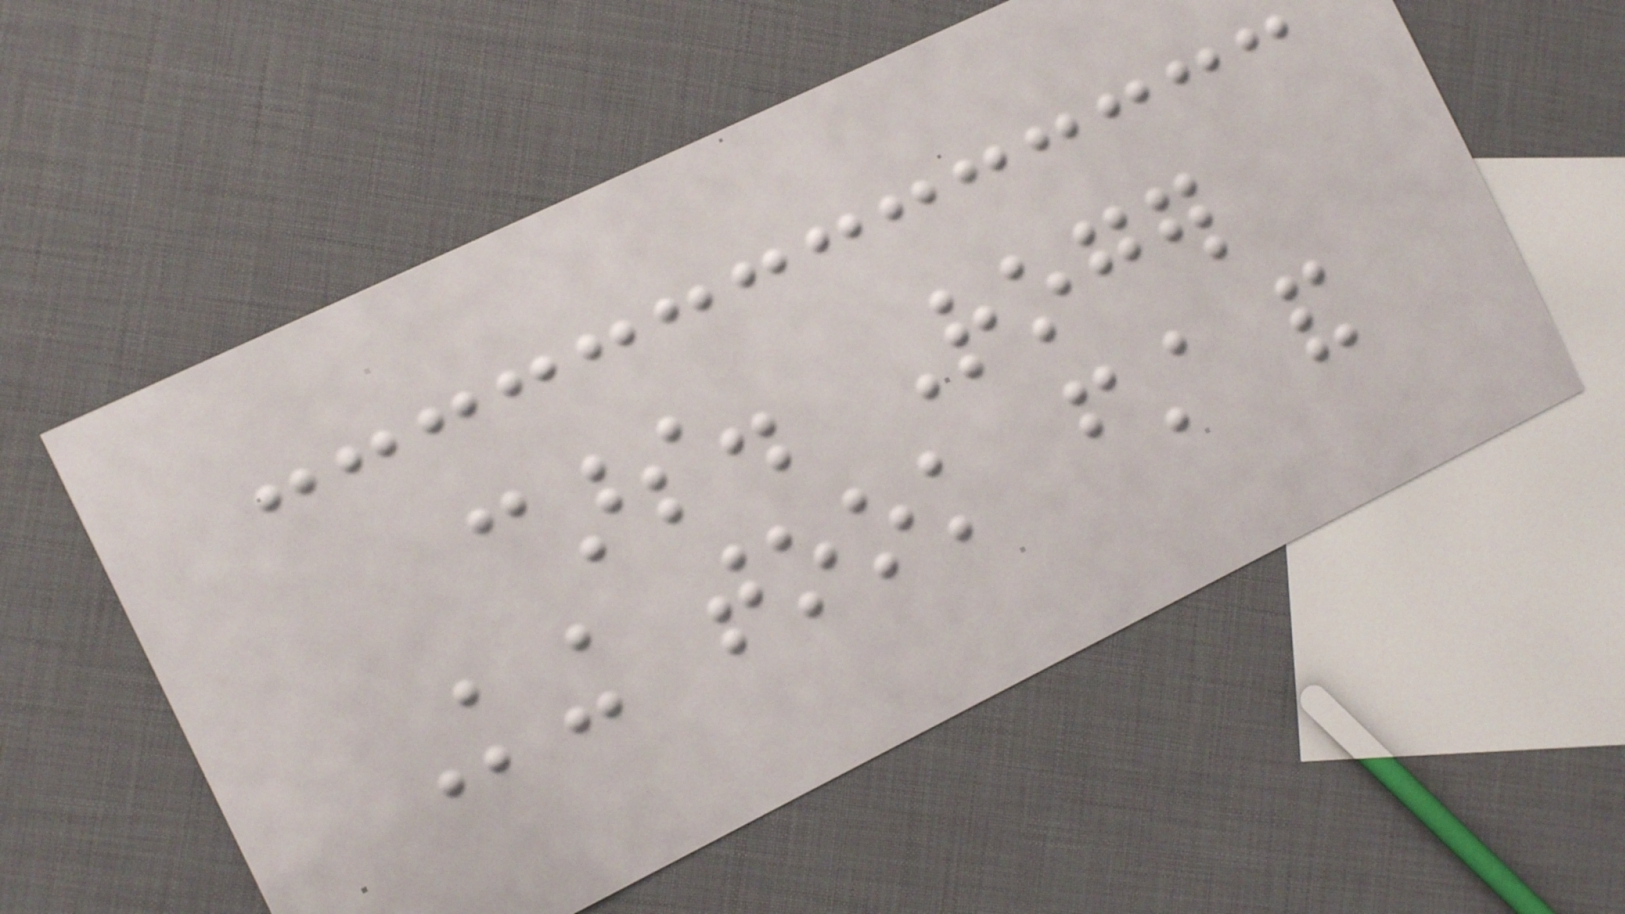cars. Roger
King took first and
